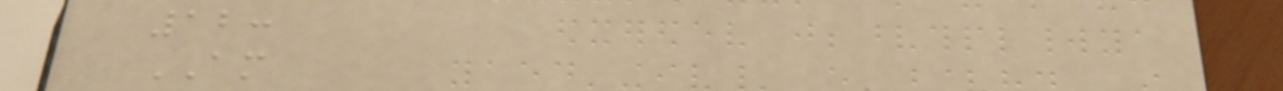12:
AM
